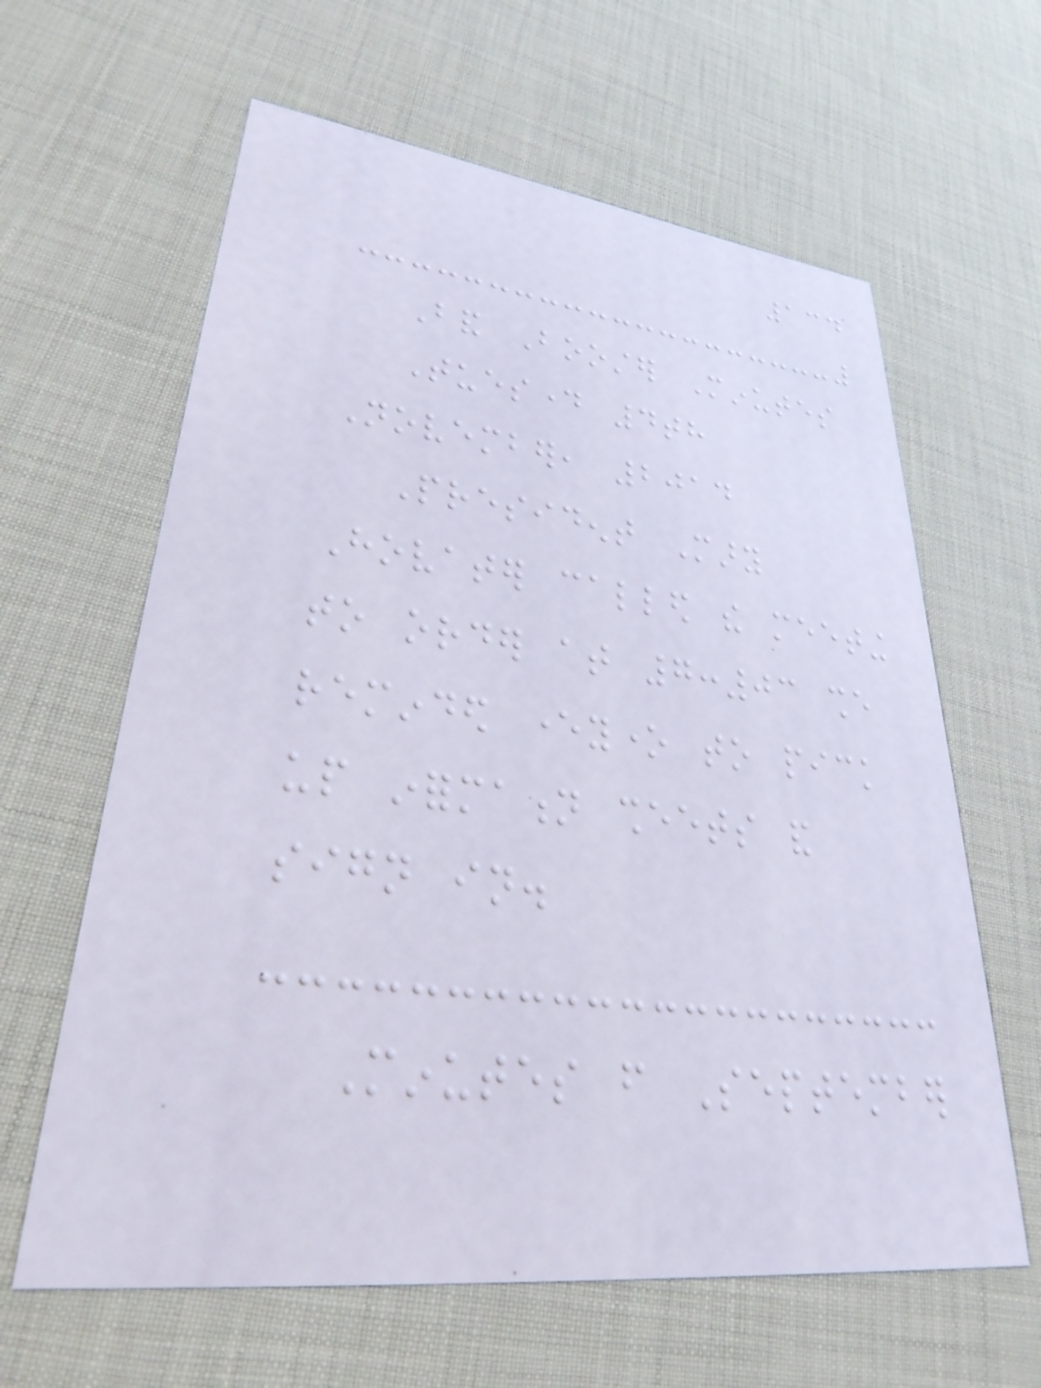134
Band Booster Minutes
Tuesday 4th
November, 2014
President Mary
Hovater called the meeting
to order at 7:03 she
reminded everyone to pick
up information sheets and
sign in.
Minutes from September
